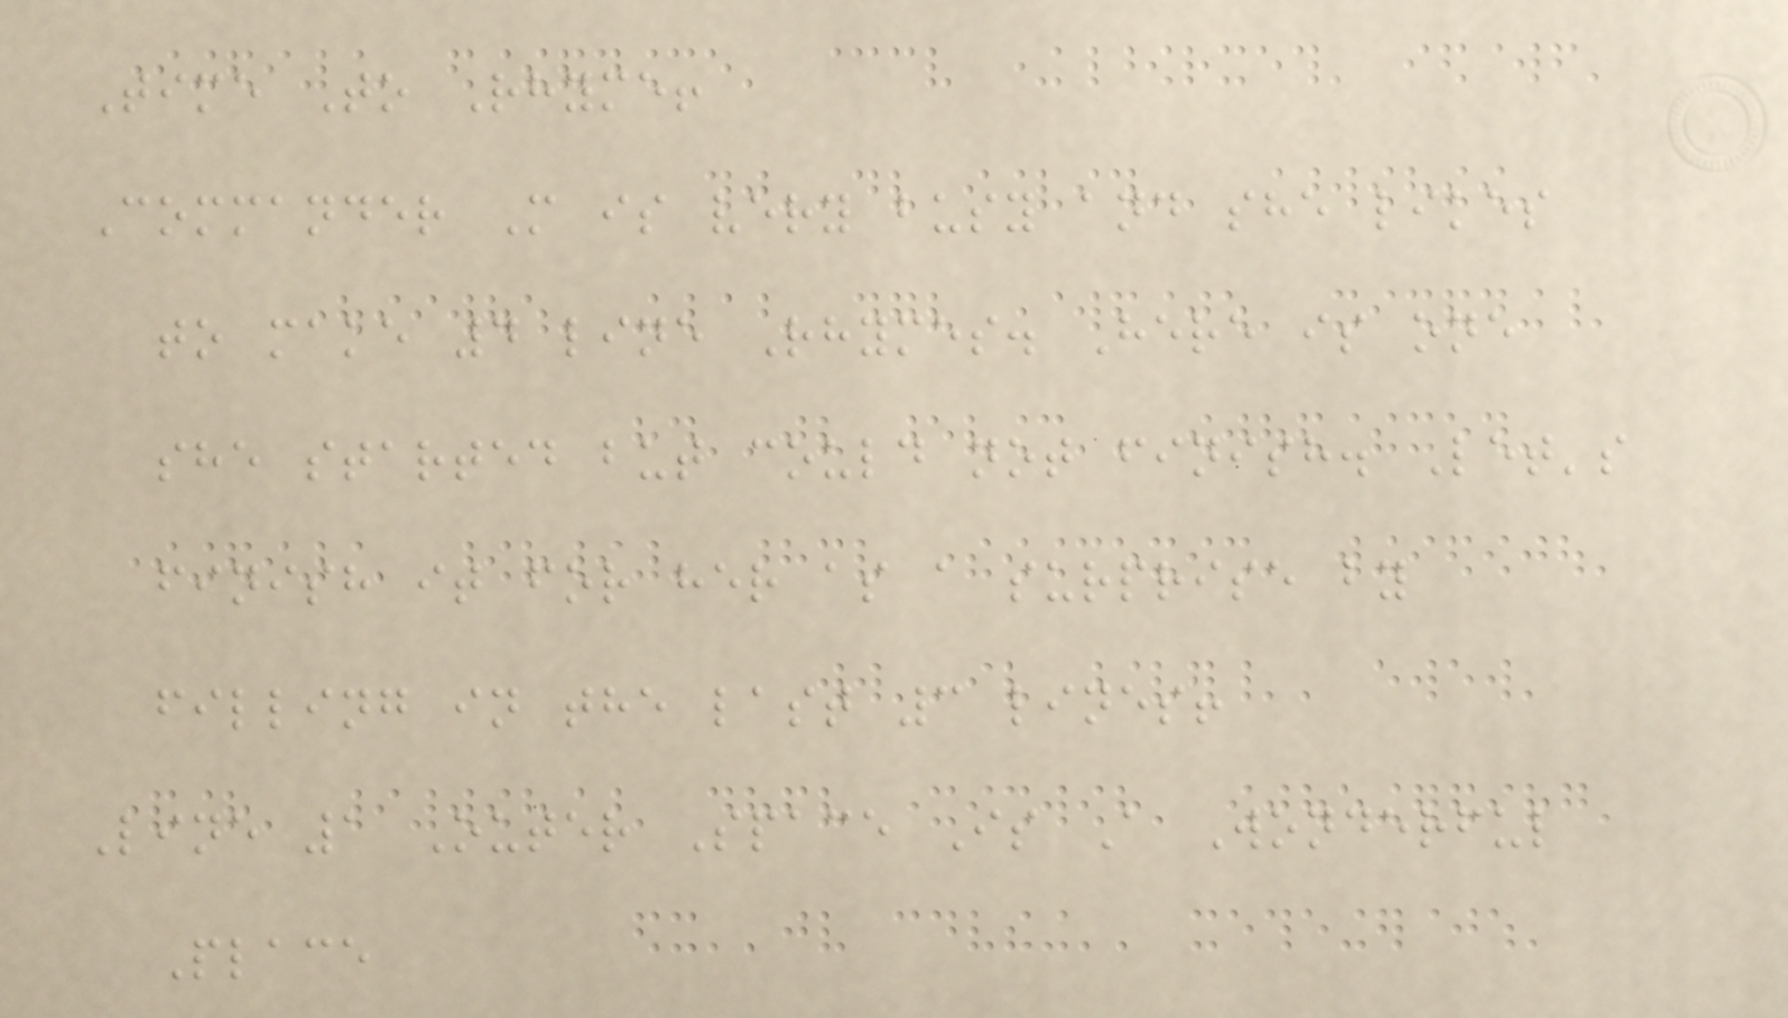Time To Rhyme!
Commander M is very busy and she likes
to make 4 line Rhymes. Here is one
she started but could not finish. Let's
finish it for her as a surprise by
filling in the last 3 lines!
Line 1 Outer Space Is A Wonderful
Place
